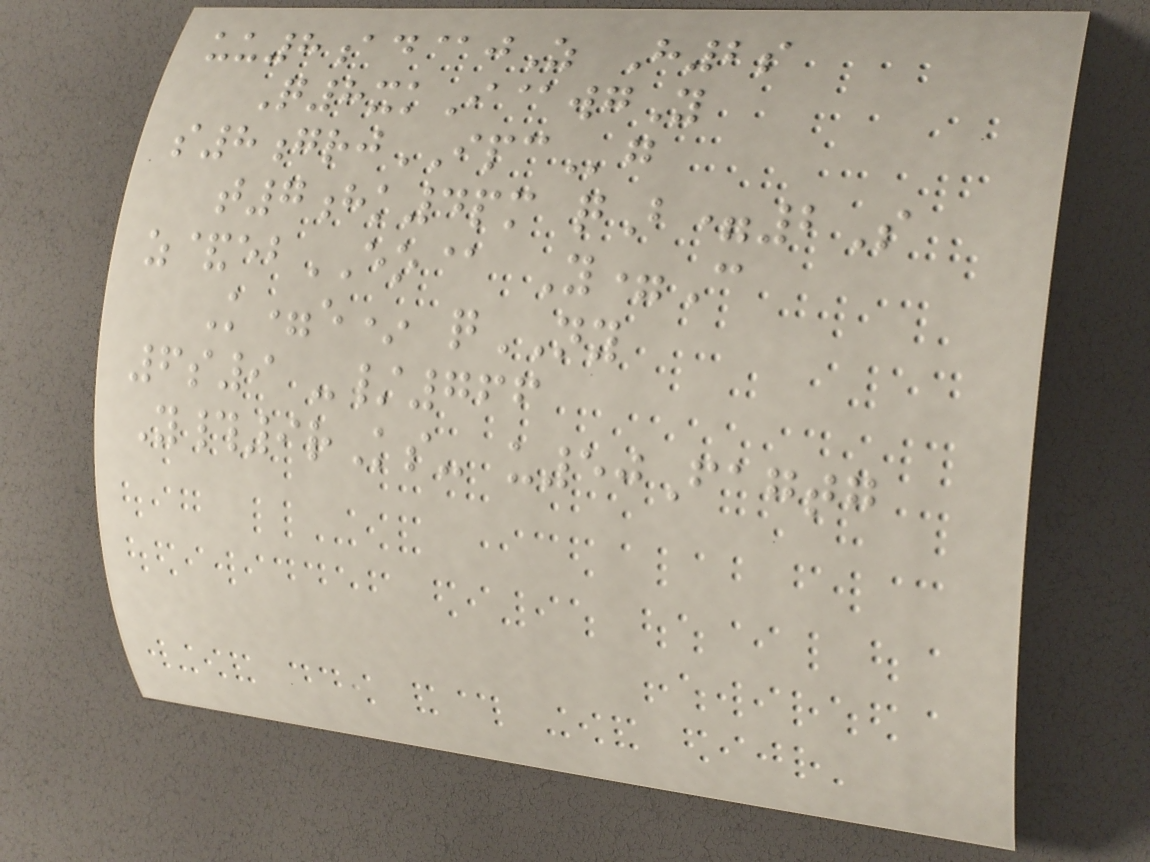uu8ad@jZ H2s
Q8xkI@wgY
s8grjIPCg
t7hk4pm qB=2S
z&ebEO@ Y=C
K=e* qNY
6s9 -/766
Y#9rKs- u50Fagtg
